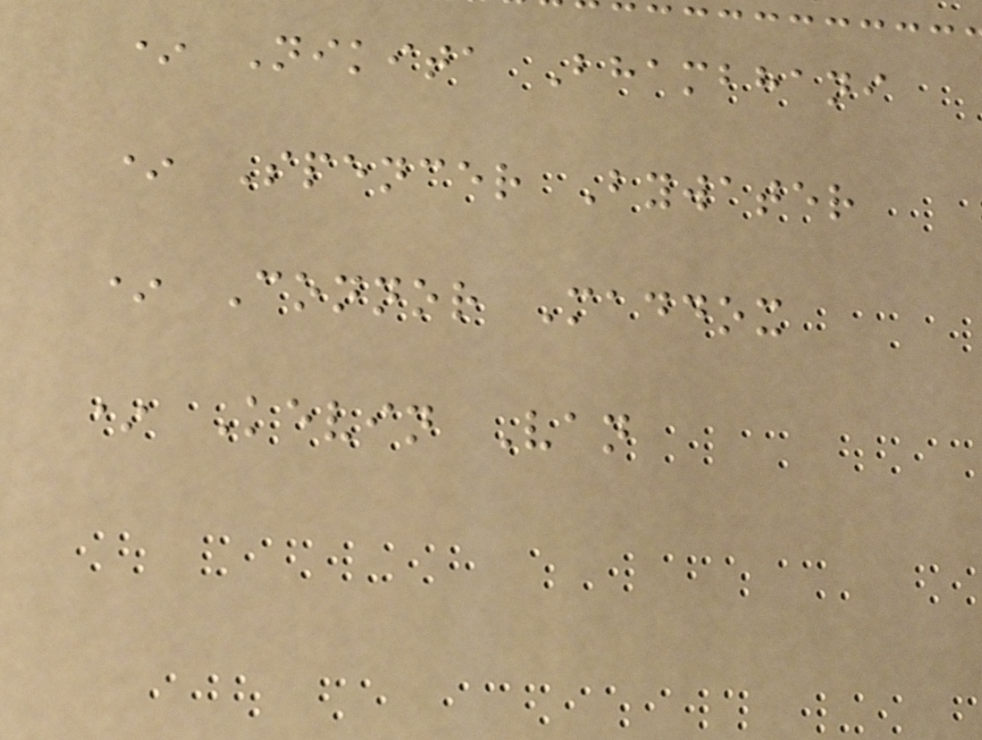* Nikita Bhambhani
* Spencer Bywater
* Connor Maddox
* Kevin Van
